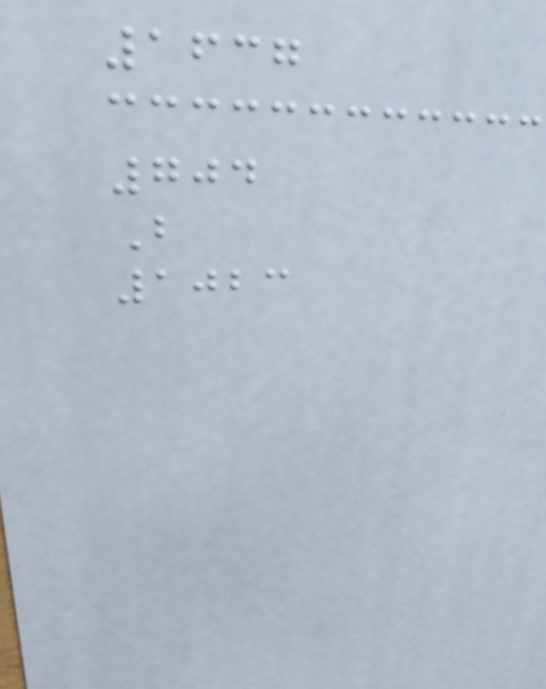1637
704
B
1023
